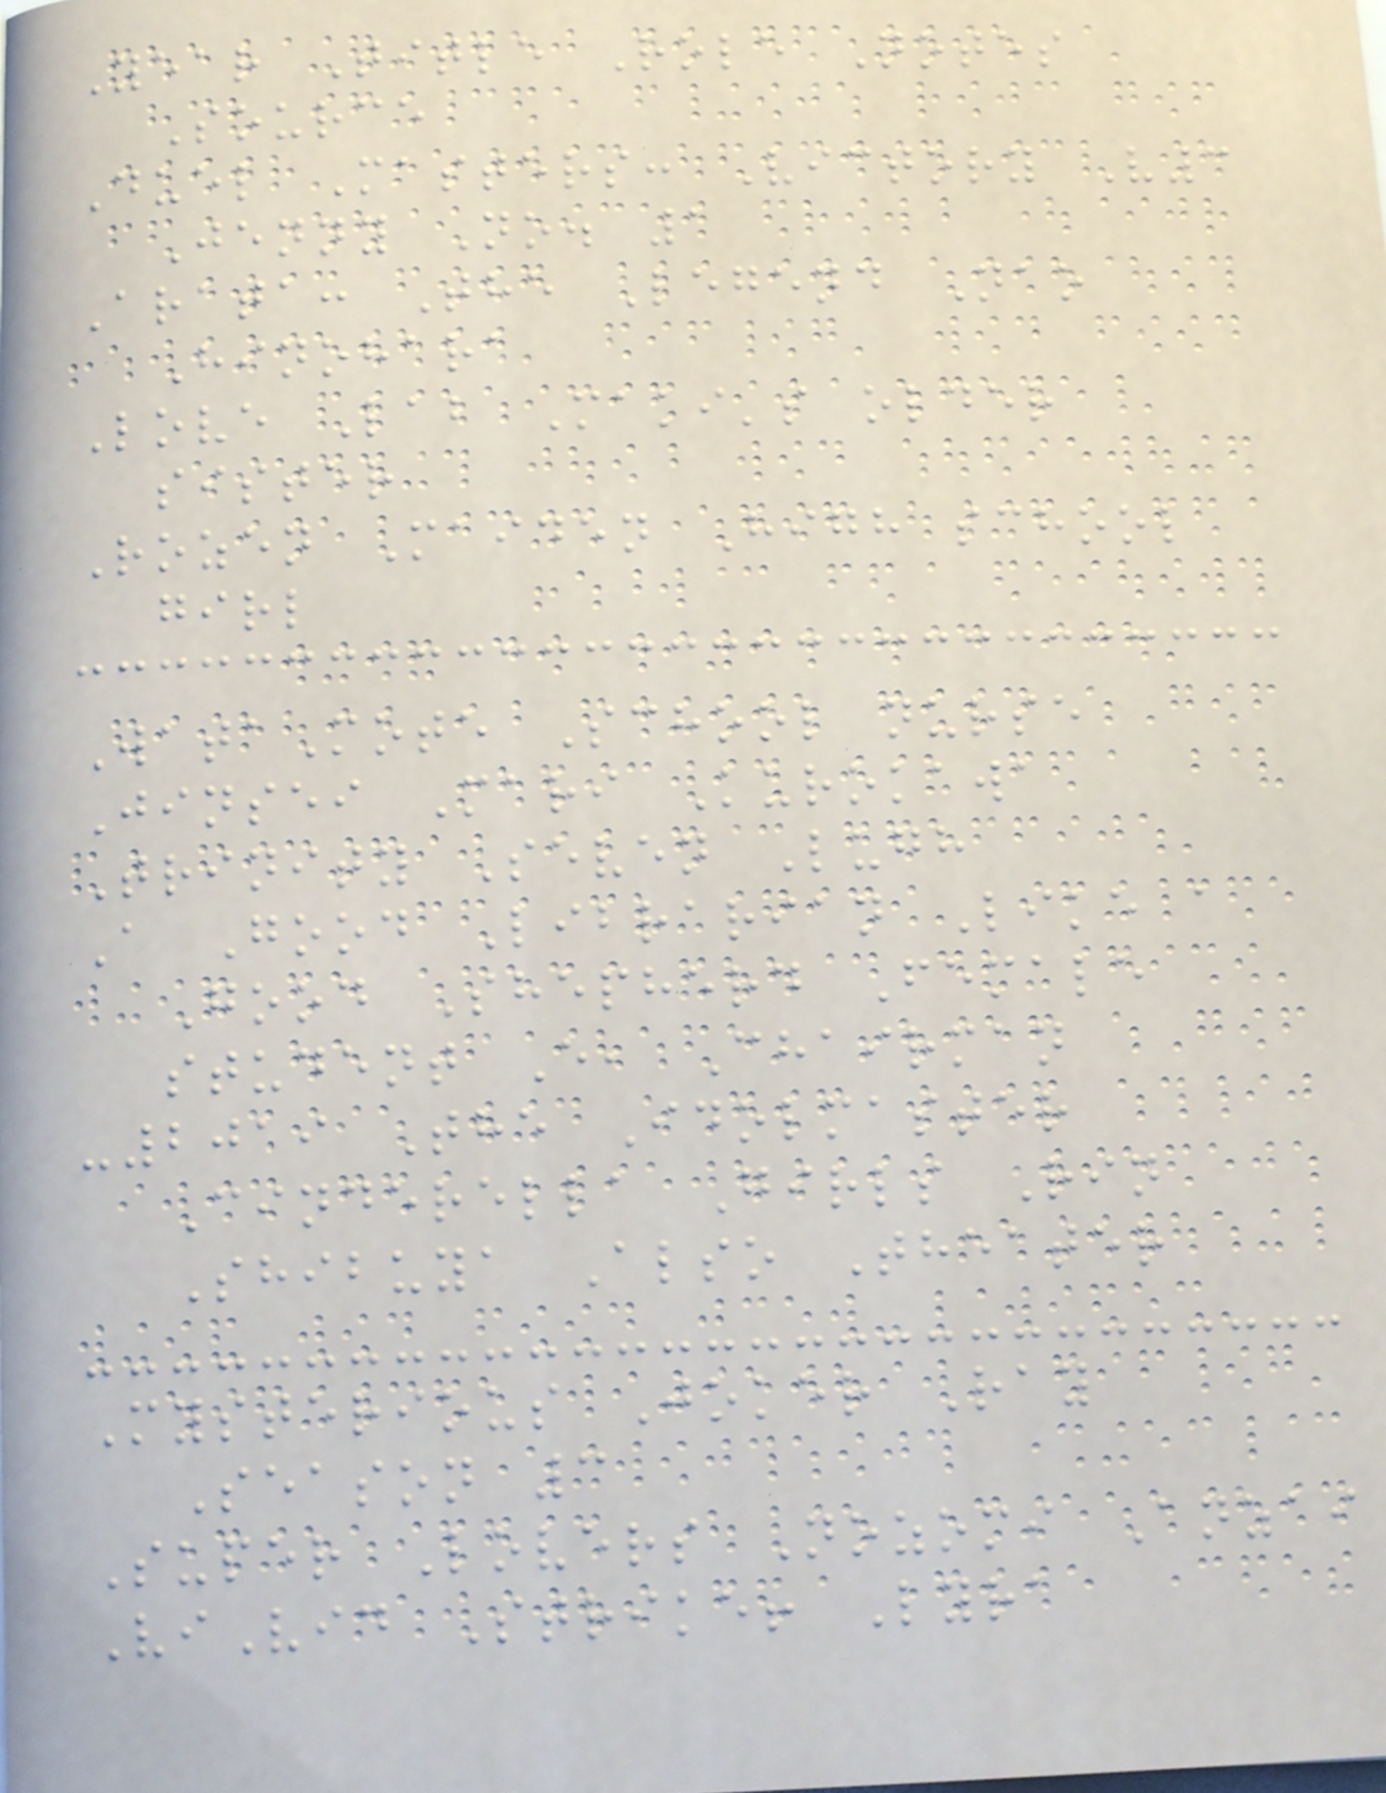Year Title Role Notes
Source
Duel Masters: Victory V3
Jenny No. 1
Arata: The Legend Nao
Hinohara
Love Lab Maki's older
sister
Rozen Maiden High school
girl
WataMote School nurse
Jinsei Mari Kurokawa
Trinity Seven Lugh
A Good Librarian Like a
Good Shepherd Female
student E, Chairman
-2019 The Idolmaster
Cinderella Girls Rin
Shibuya Also Theater
Mysterious Joker Ray
Season 3
Super Lovers Nozomi Anzai
ViVid Strike! Lyra
